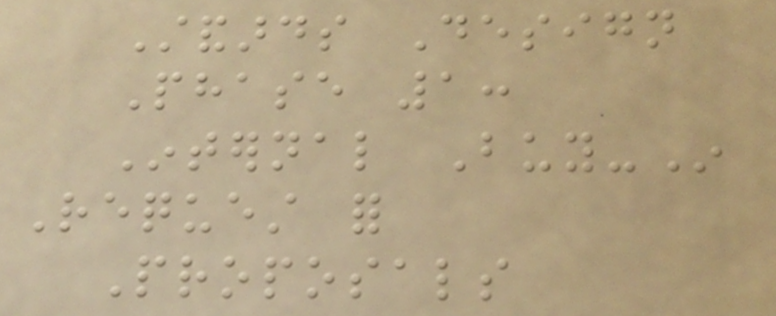Standards Design
Phase 1:
Internal Buy-In
Request for
Proposals
